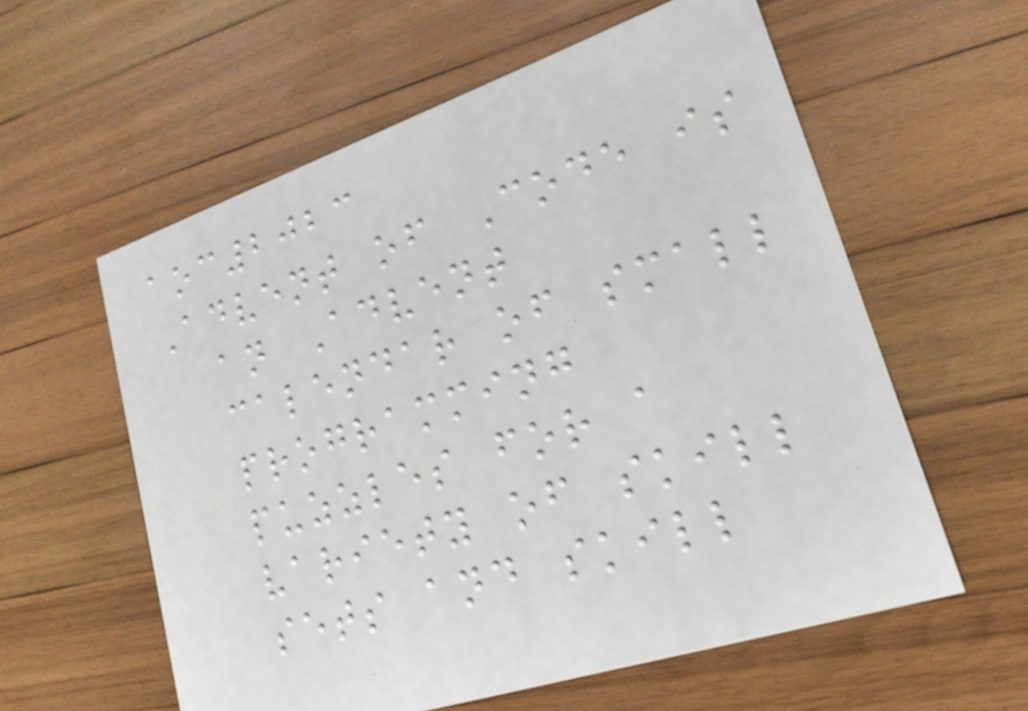aoc2023
Advent of Code is
an Advent
calendar of small
programming
puzzles for a
variety of skill
sets and skill
